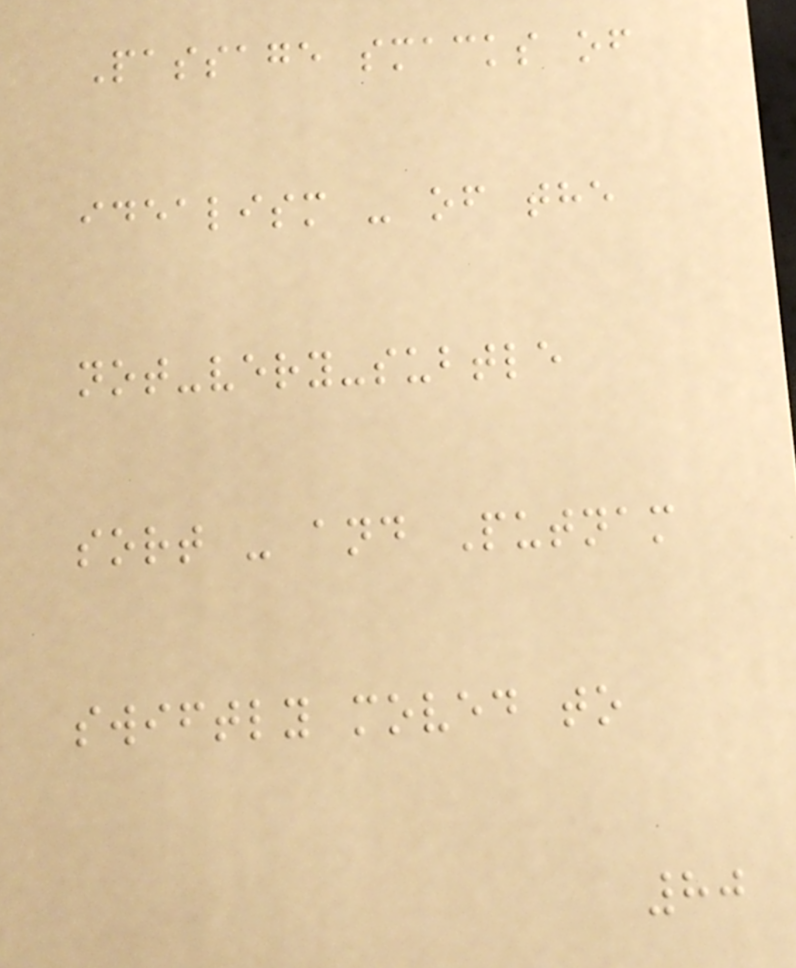Passage smacks of
idealism - of the
not-very-subtle
sort - and Putnam
swiftly moved to
80
